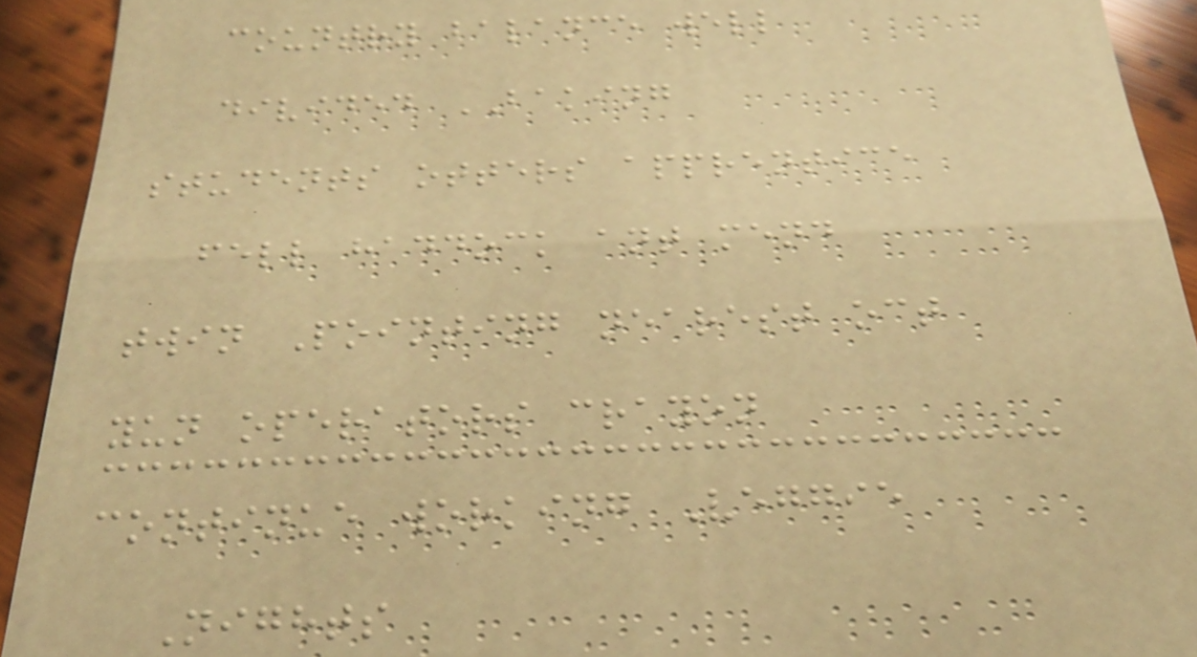country balance well
divided BAKING
students otters apprentice
fell haddock ant mend
twin Pointing nearest oct
yun operators crayon
continue working Veggie
Nights
